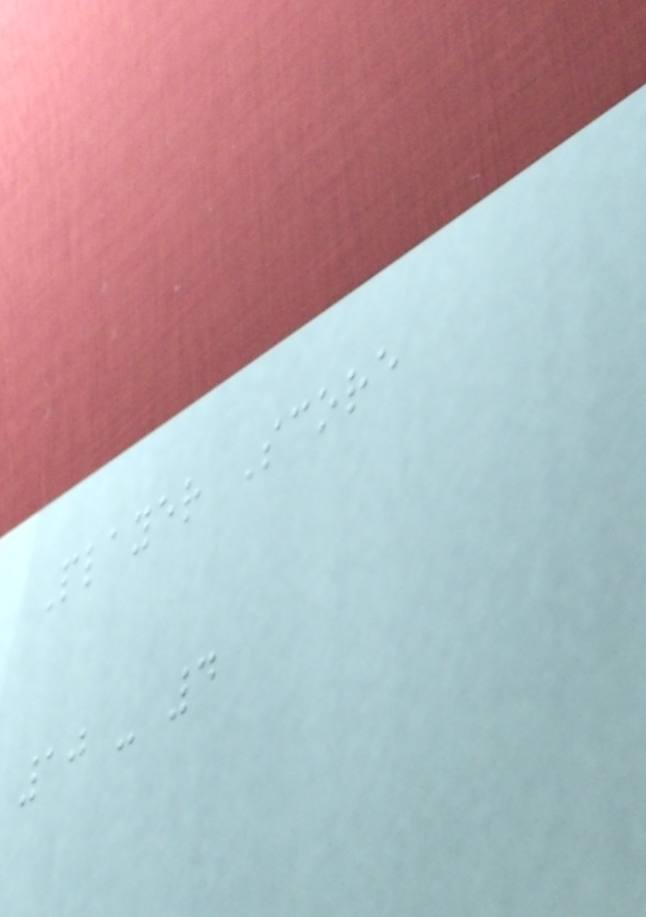Player Score
10 - 4
